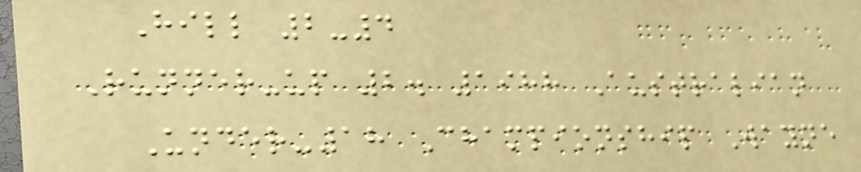Hill 2-4
Runner-up 2. 1988 Australian
Under-18 Championship Wayne
